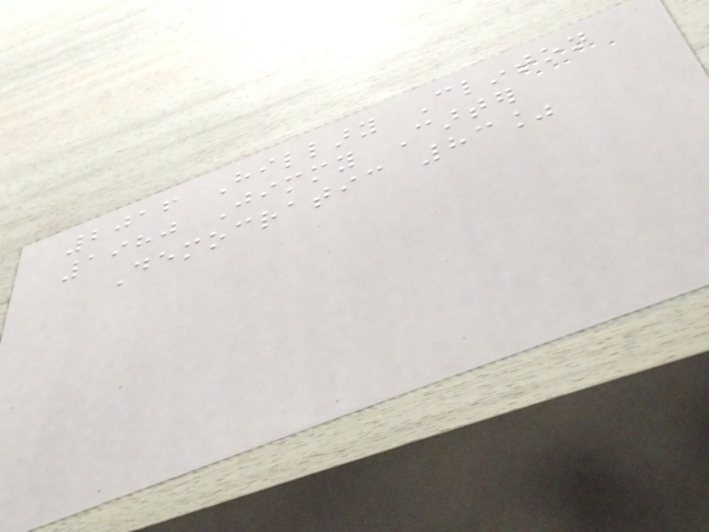2016 Hillary Clinton
1980 Jimmy Carter
Democratic 83%
